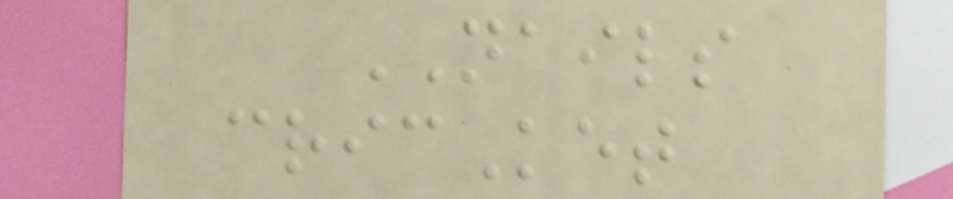NAILS
cricKet
